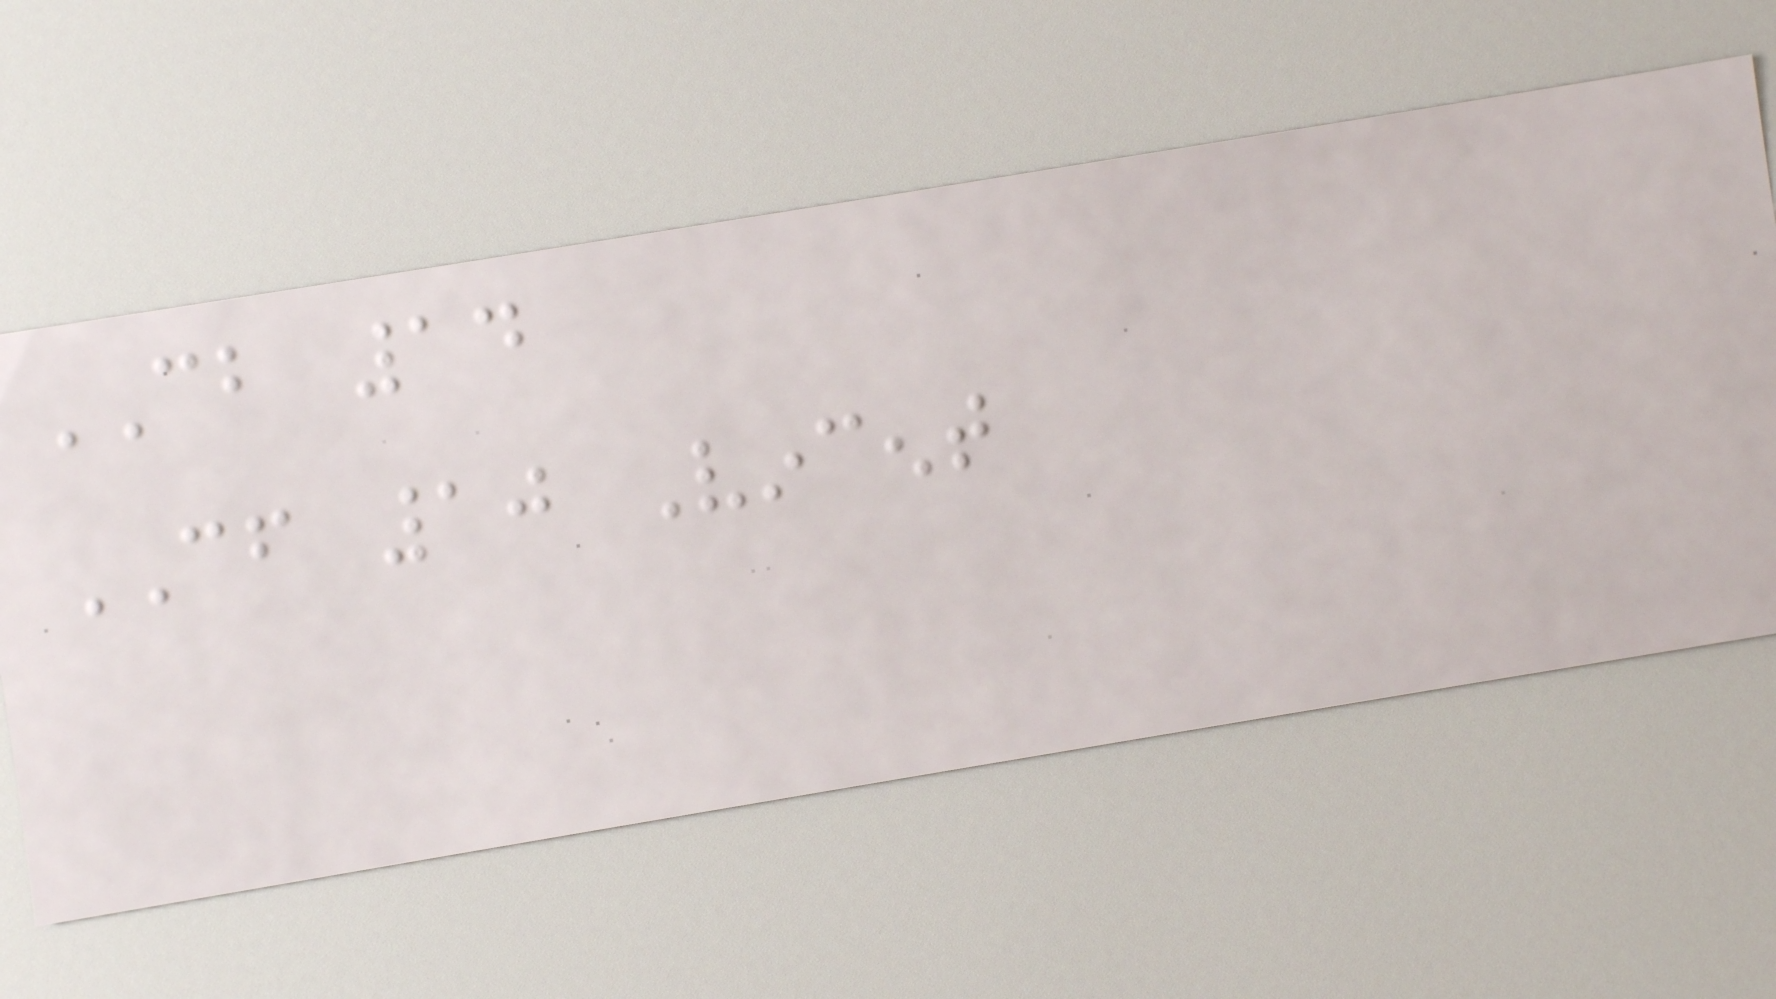CB 14
CF 10 Vincent
